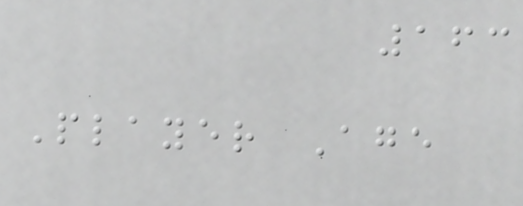163
Player Age
